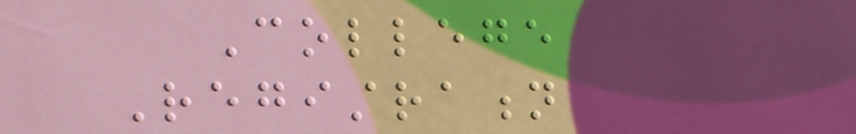College
Registration
